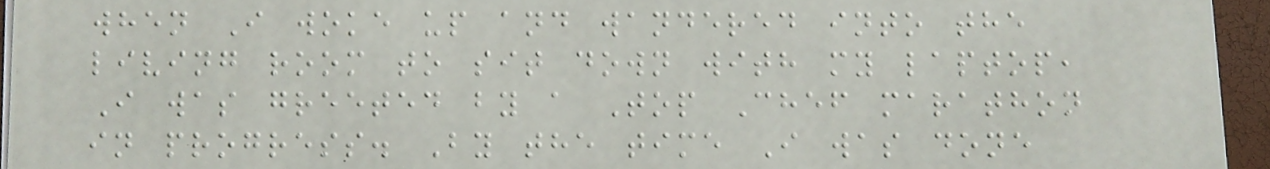when I woke up and wandered into the
living room to sit down with my laptop,
I was greeted by a Top Chef marathon
in progress. By the time I was done
